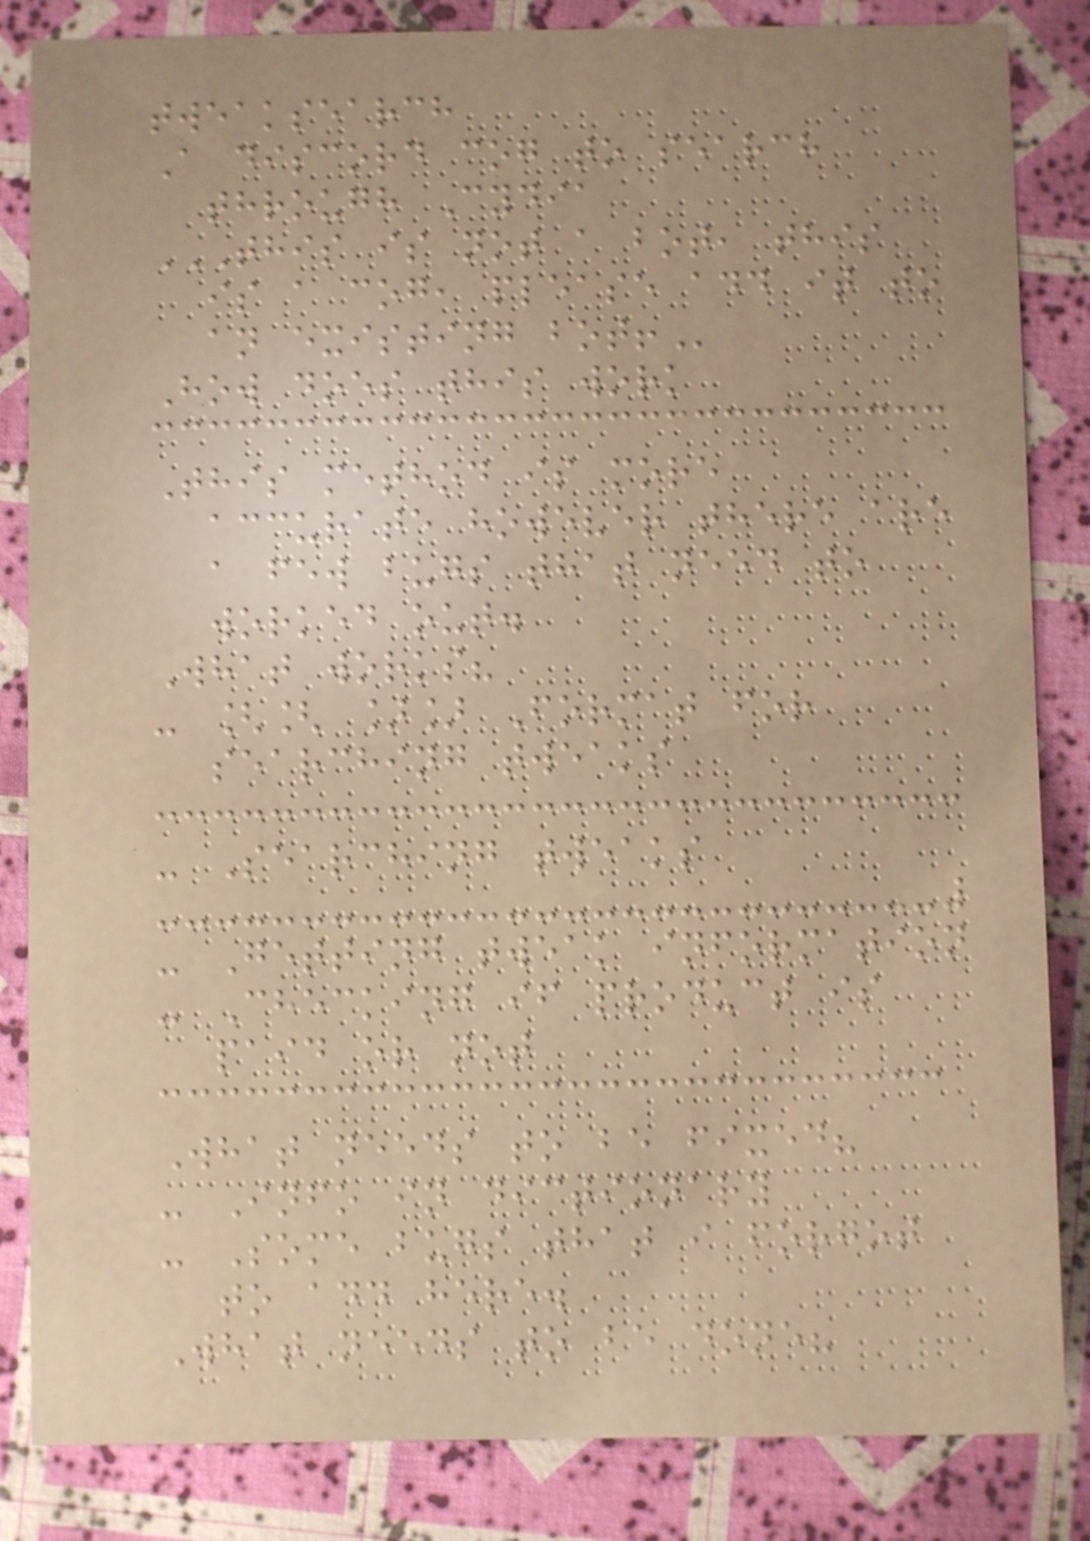tweaksearch
A discord cog to search
through Cydia
THIS IS NOT A BOT, THIS
IS A COG, PLEASE ADD IT TO
AN EXISTING BOT!
How does this work
This method is more
accurate however there are
a few bugs that need to
worked out.
What works?
- [[ ]] Format for
searching tweaks
- Searching tweaks
- Getting tweak information
- Checking if product is
paid or not
What needs to be fixed?
- Info in dictionary
- Some bugs that i forgot
to add here.
What needs to be done?
